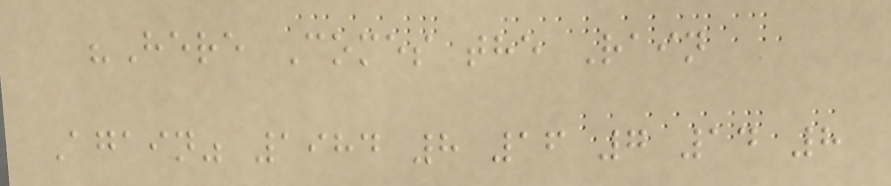"Here Comes the Rain
Again" 1984 8 16 7 14 8
